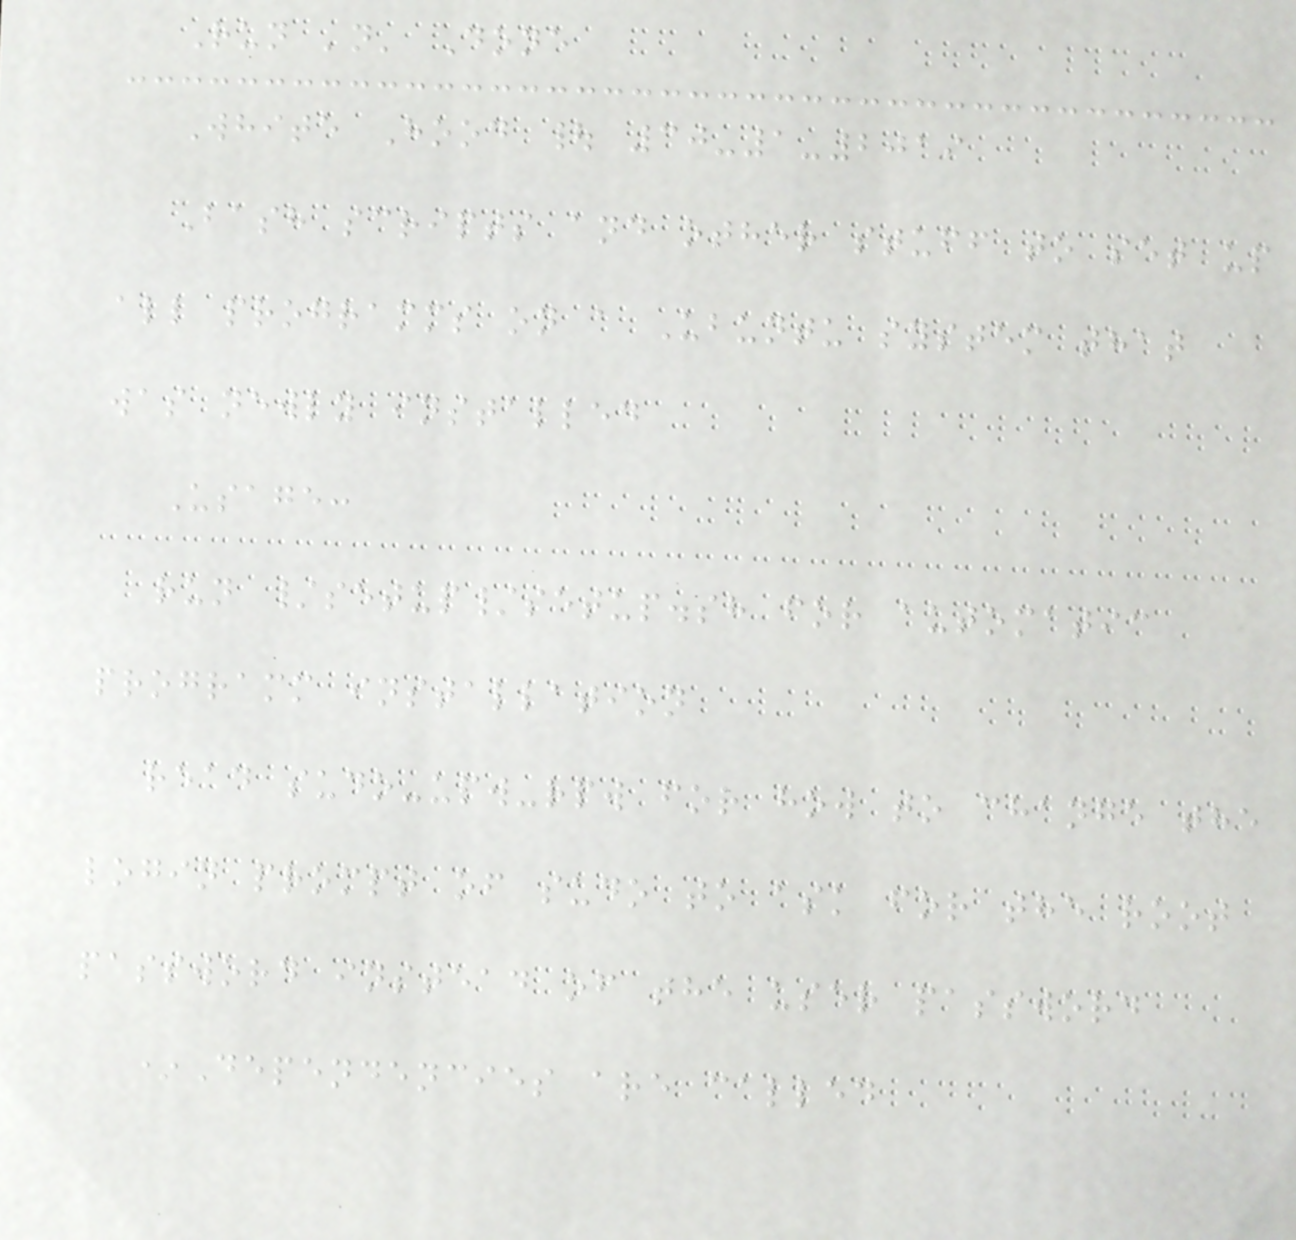Run 'n' Done
White Hood | 30-1-2019
Bash scripts and other stuff to set up
all programms on a Ubuntu system that
was newly installed
Usage:
run /setup/setup.sh for automatic
programm installation
read sudo-upw-rpw for how to change the
login prompt of sudo to ask for the root
password instead of the user password
*Dependencies are called
